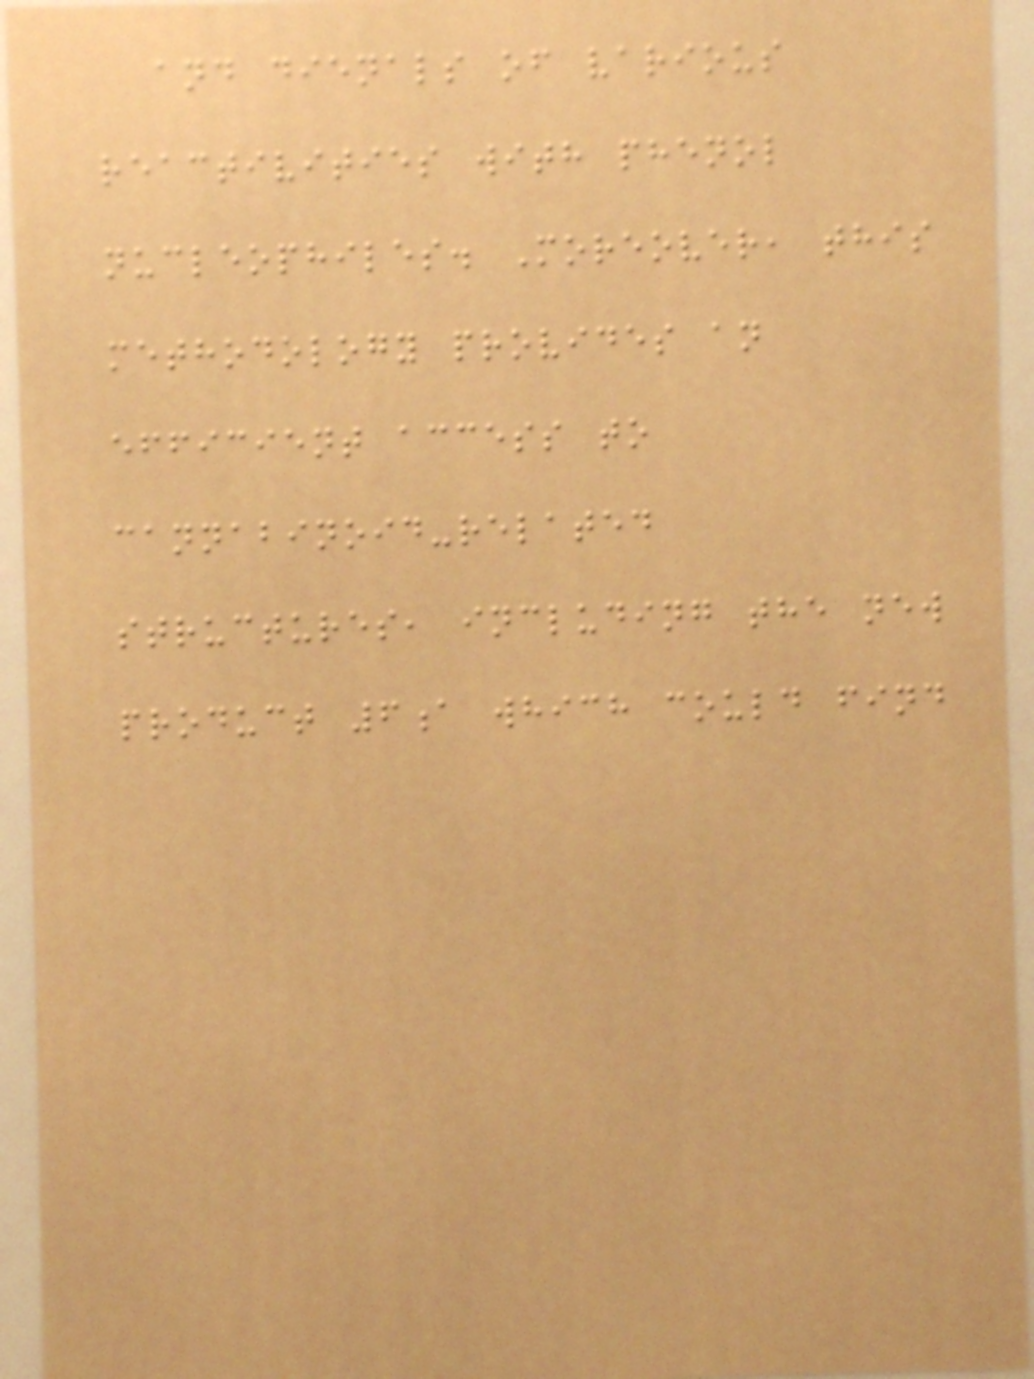and dienals of various
reactivities with phenol
nucleophiles. Moreover, this
methodology provides an
efficient access to
cannabinoid-related
structures, including the new
product 6a which could find
